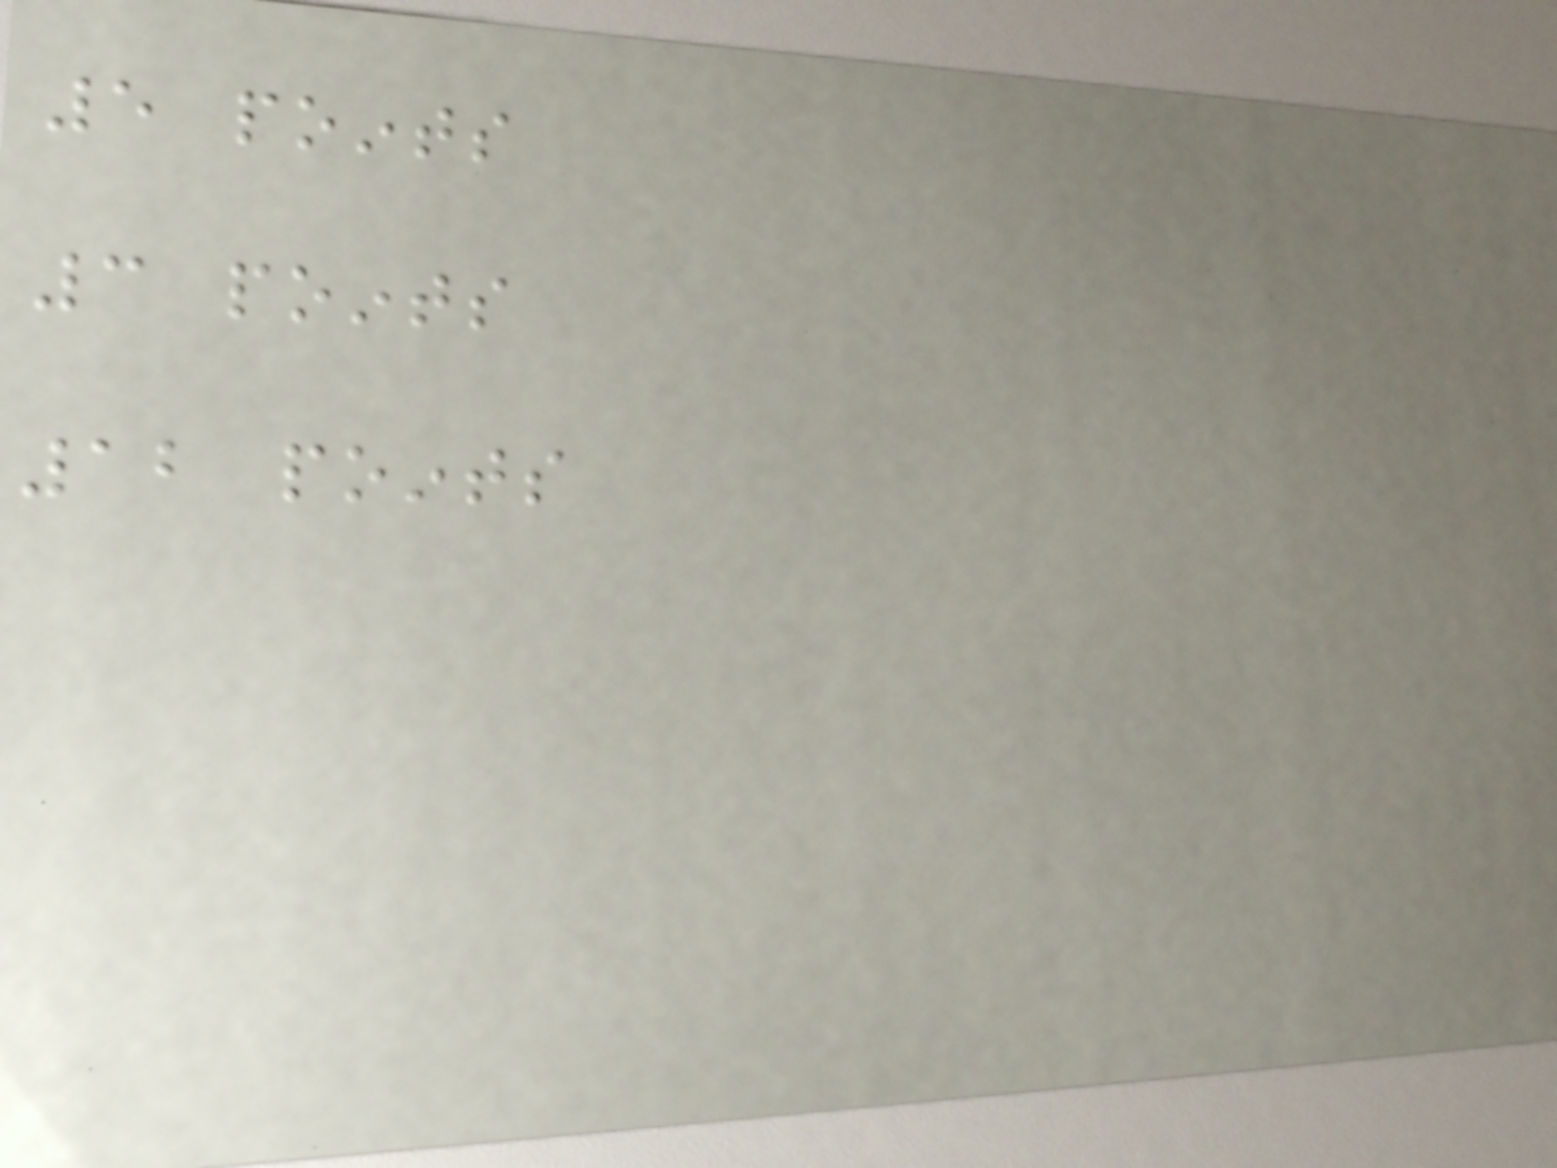5 points
3 points
12 points
